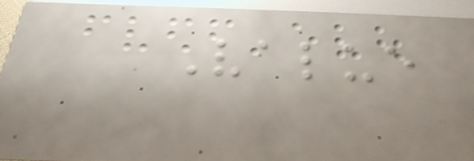Value
